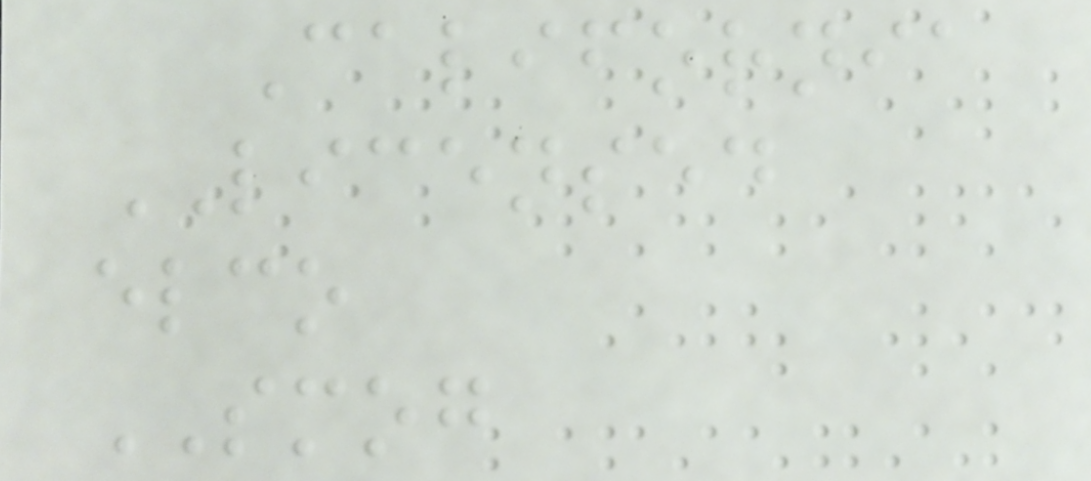California
LICENSED
elco
SMOG
